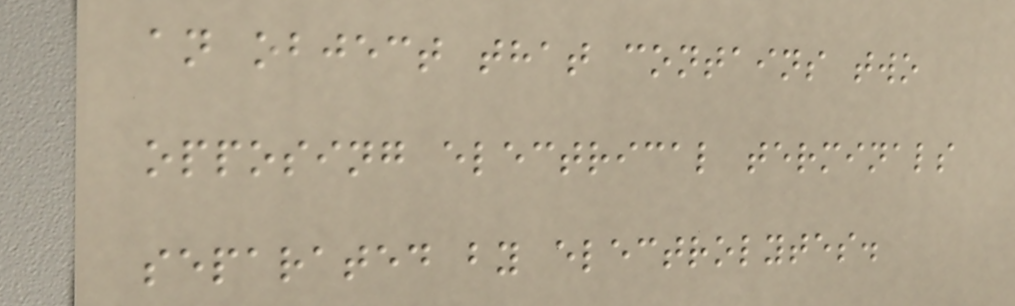an object that contains two
opposing electrical terminals
separated by electrolytes.
